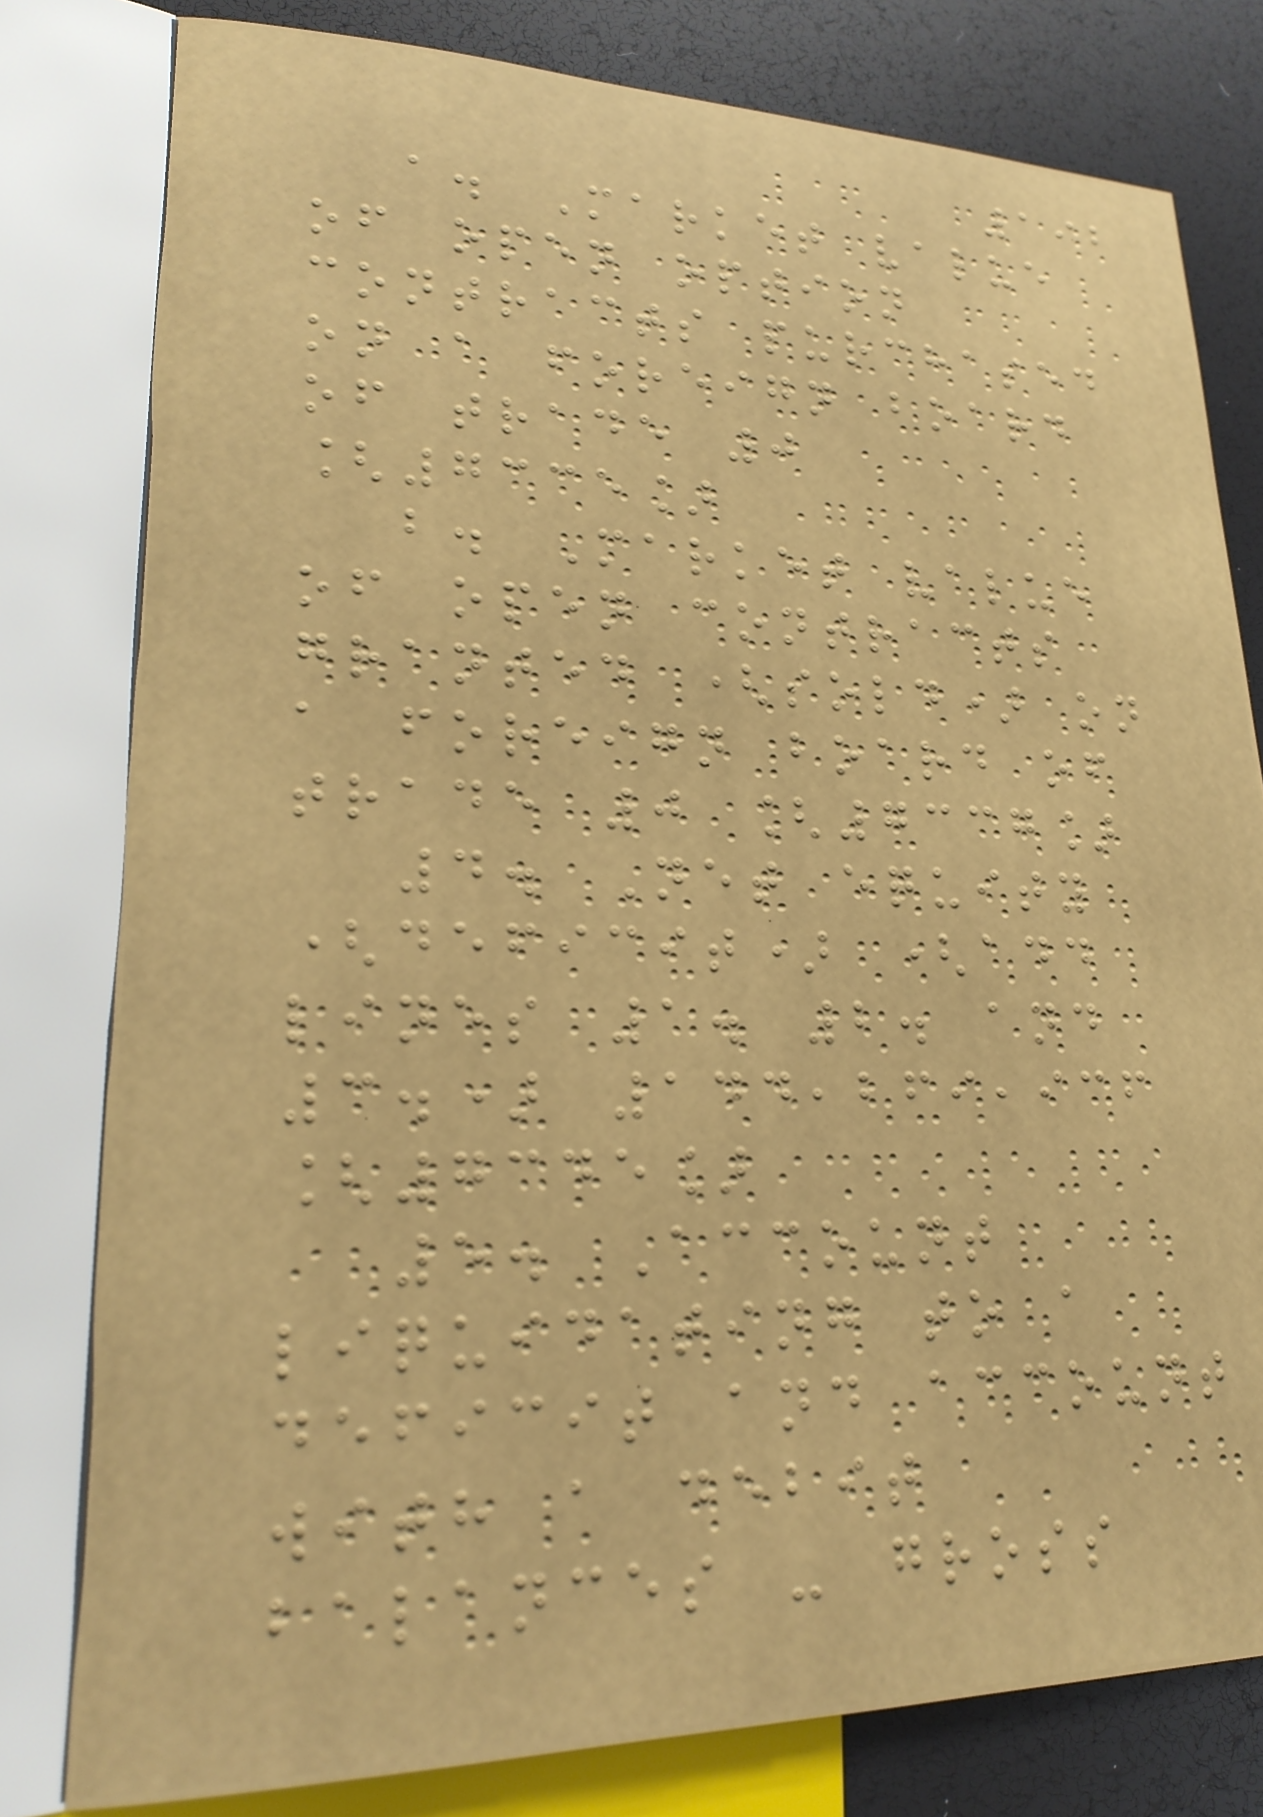192
a. Market value
of open option
contracts purchased
on a foreign board
of trade 0
[7335]
b. Market value
of open contracts
granted (sold) on
a foreign board of
trade 0 [7337]
4. Net equity
(deficit) (add
lines 1. 2. and
3.) 144,269,936
[7345]
5. Account
liquidating to a
deficit and account
with a debit
balances - gross
